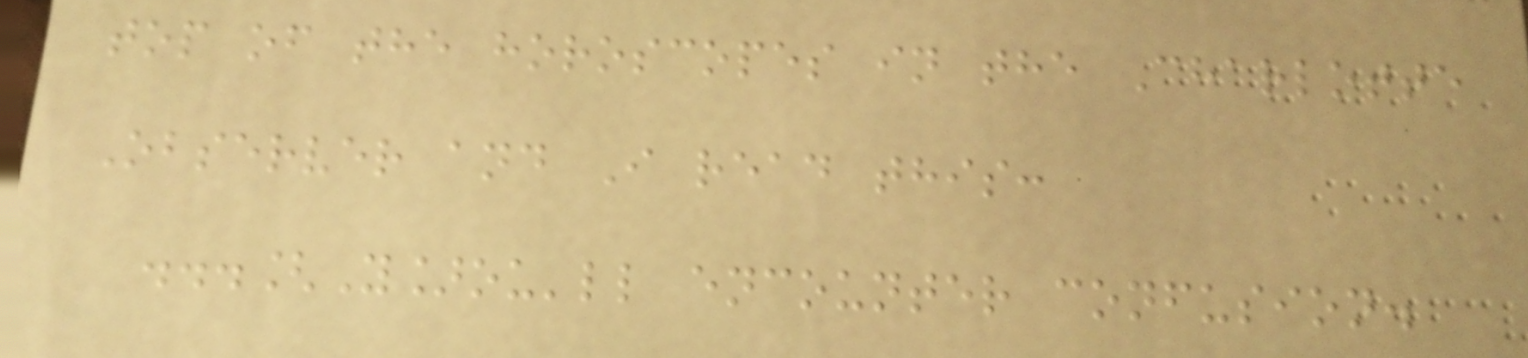top of the horoscopes in the Charlotte
Observer and I read this:
...[Y]ou'll encounter confusion.
